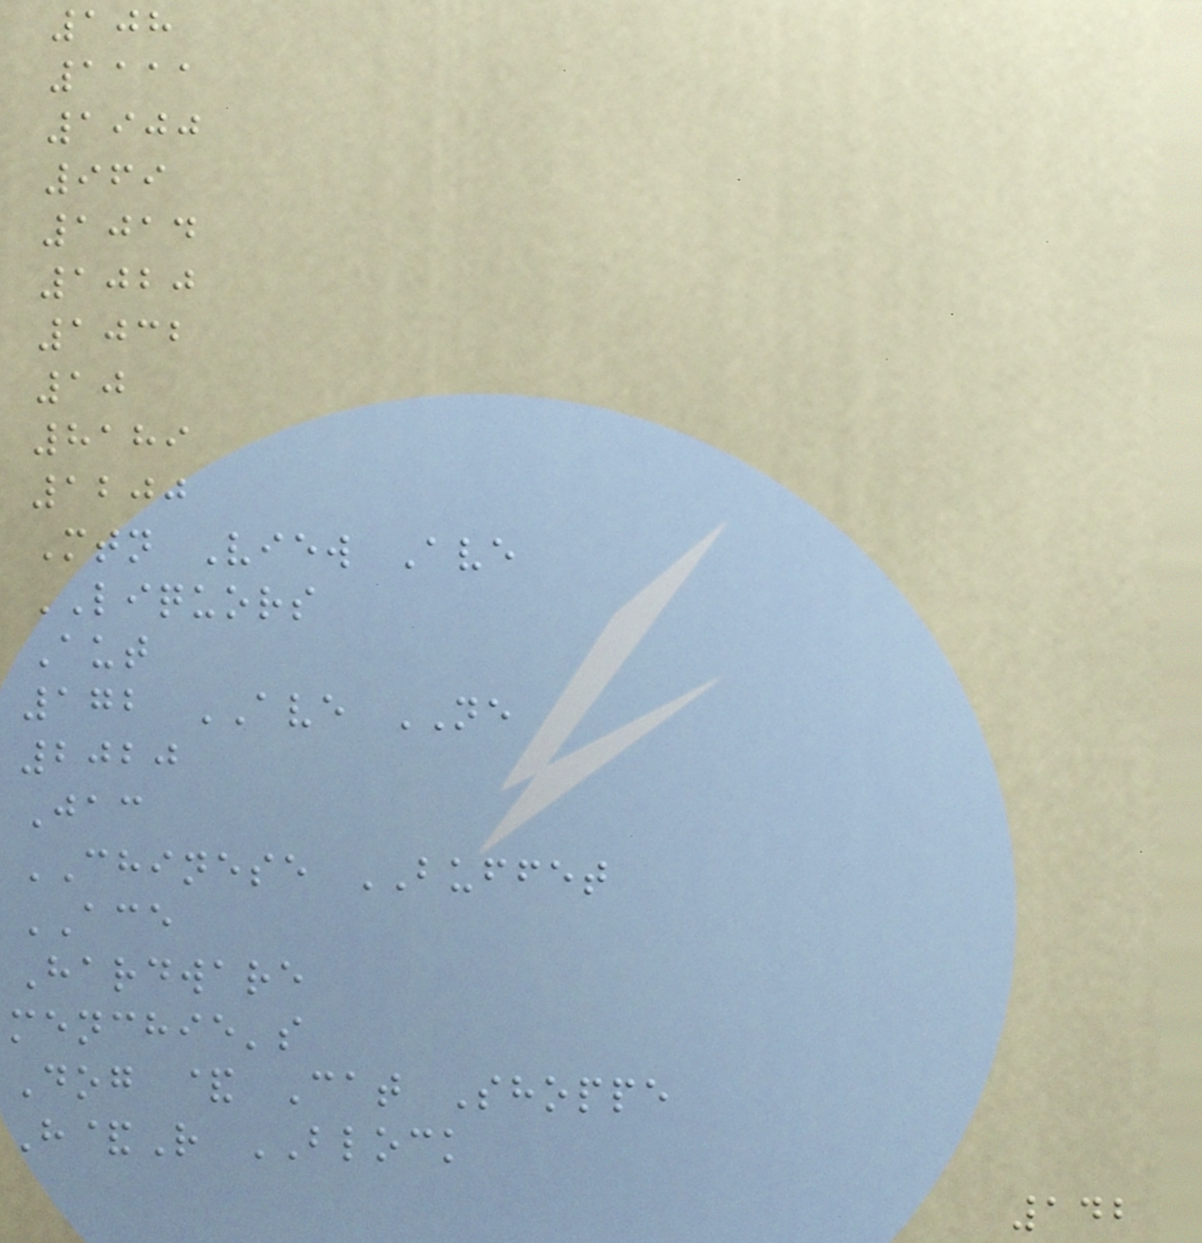108
1111
1900
969
1014
1020
1032
10
8189
1200
Mtn View Ave
LIQUORS
Aut
172 AVE NE
2020
Jac
CHINESE BUFFET
ACE
Hardware
menchie's
Dog & Cat Shoppe
H&R BLOCK
142
